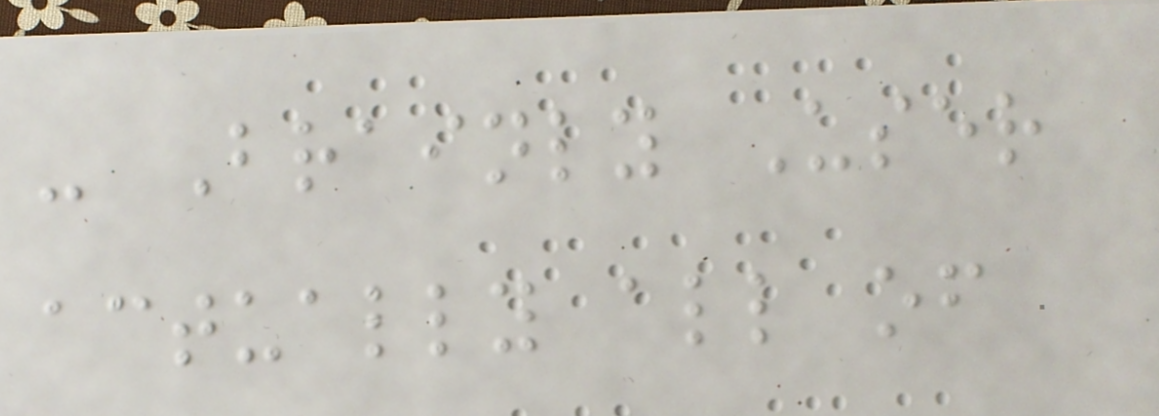- Brainly User
actually all of
